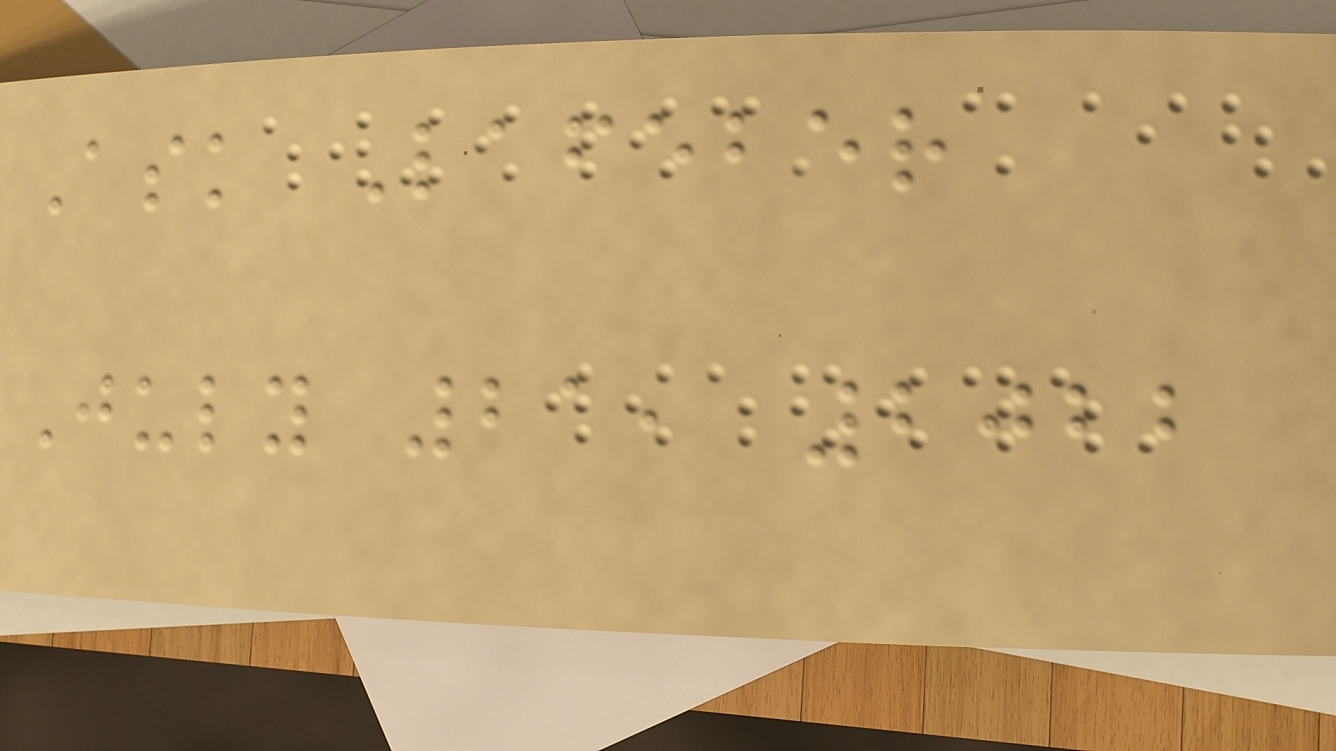Ask Lafeber
July 21, 2022
